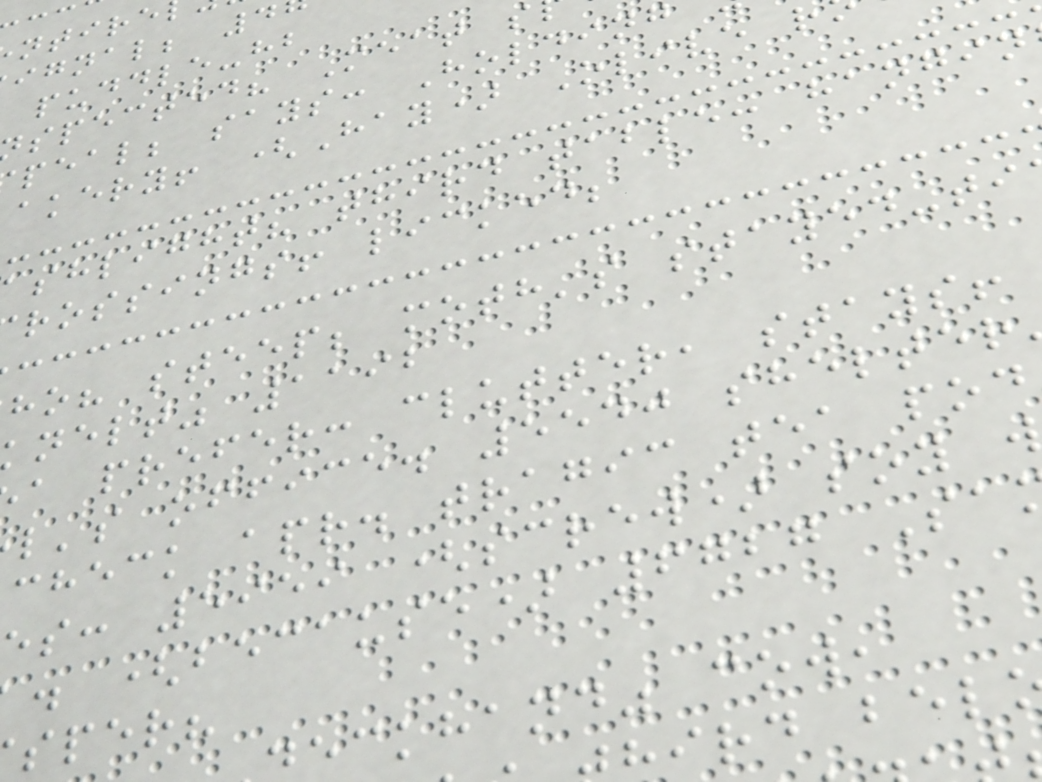ignal; 4
puddle-hb
spected? Meat s
peal; says: Holding
akery! (Hay) Olive r
shlight? third table: hangin
rossings! licked;
ho? steep; moth's stayed-ti
nelt" 1192
a prefer: clutter, stays!
l's office. 5540 shelter
check apr. tragic tea pod
es: 5959 (screw) soy w
. (because) 6727 Sa
sper?
eckhand" cow,
